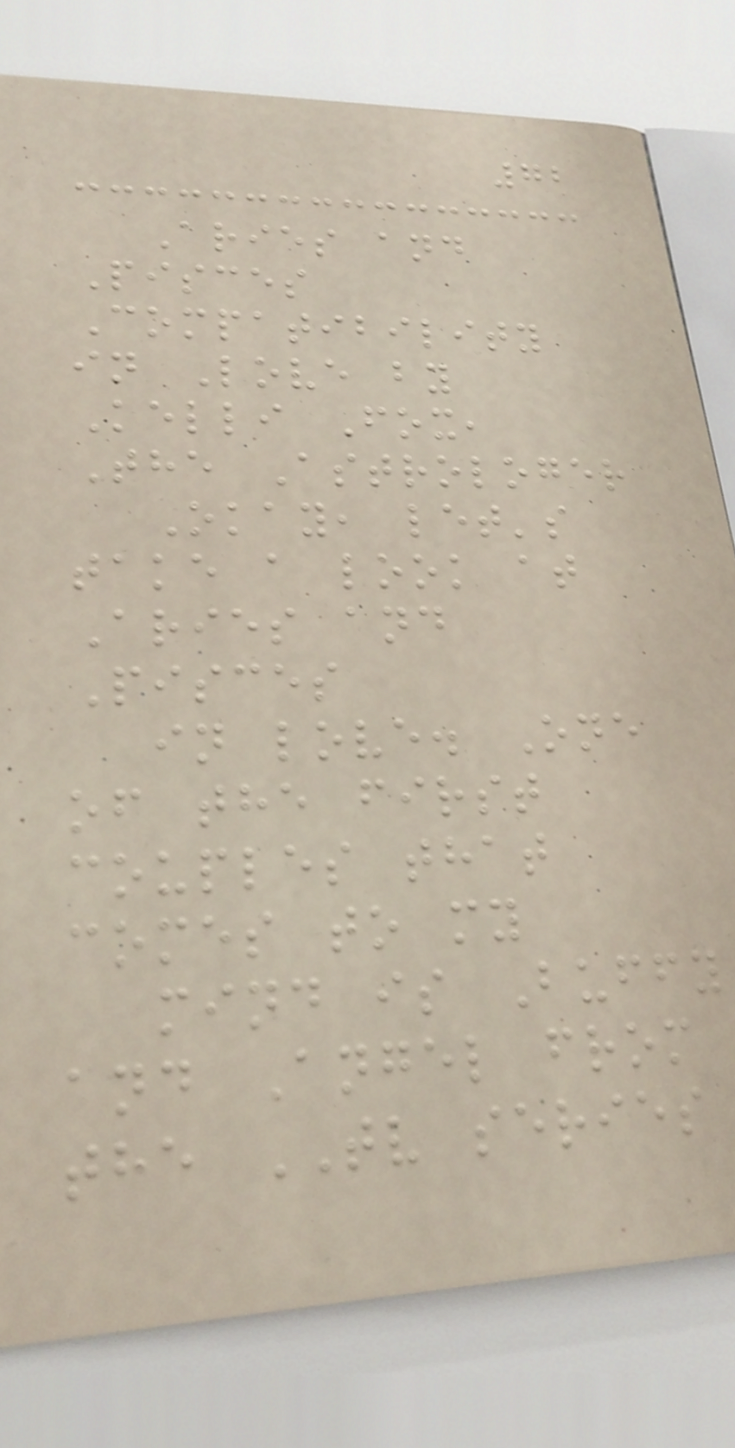72
Aries and
Pisces
Compatibility
in Love by
Kelli Fox,
The Astrologer
Okay, let's
take a look at
Aries and
Pisces
in love. One
of the first
couples that
comes to my
mind is Buffy
and Angel from
the TV series
